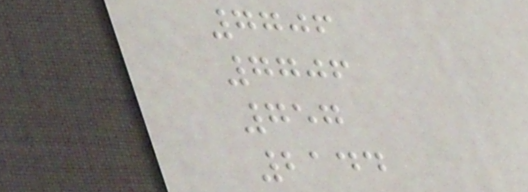7706
7706
757
2144
